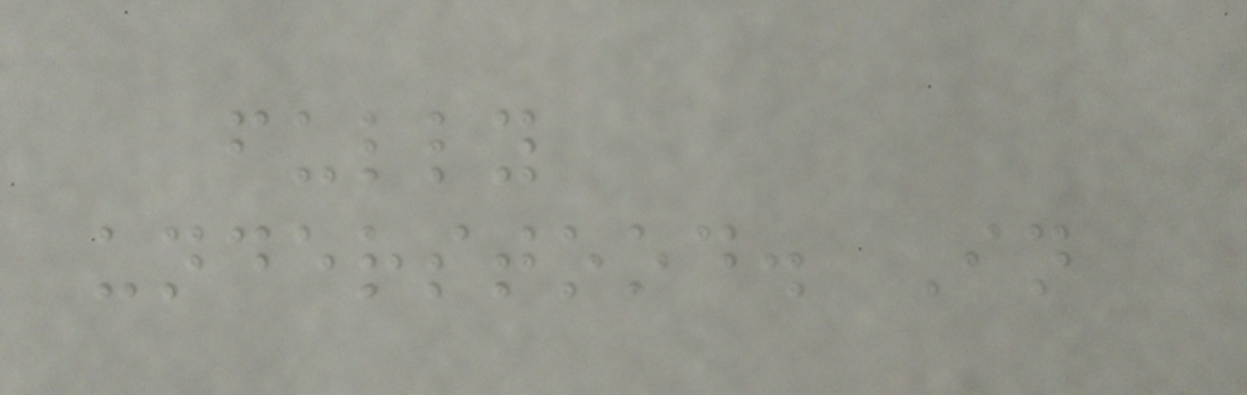fully
understood. In
